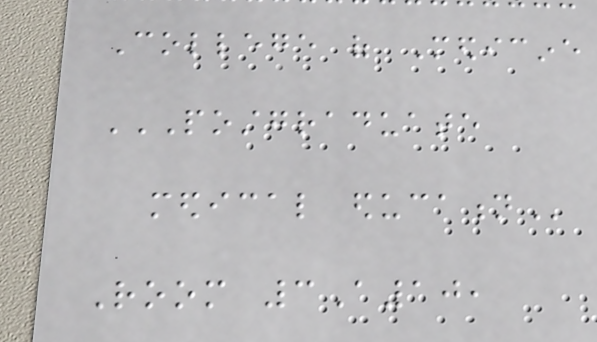College of Medicine
POSTGRADUATE
MEDICAL EDUCATION
Room 3A10,
